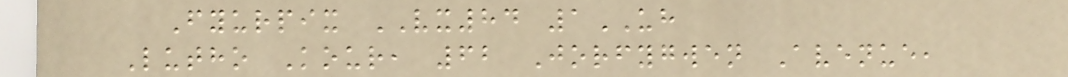Fyurpix VX84 1UH
Lutho Kour, 62 Jorfygwen Avenue,
